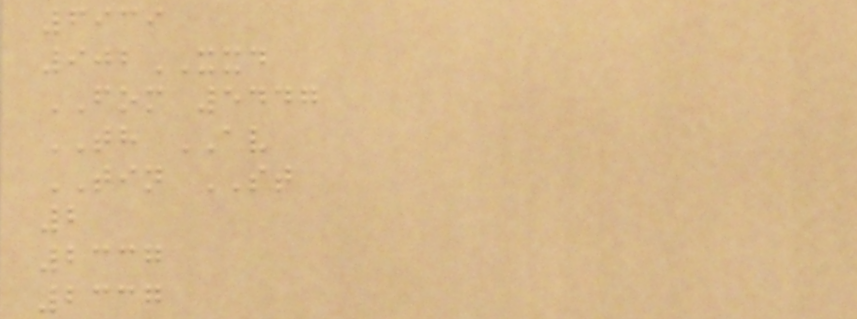6939
902XXD
FOM 5447
TH AV
TIN ST
2
2337
2337
